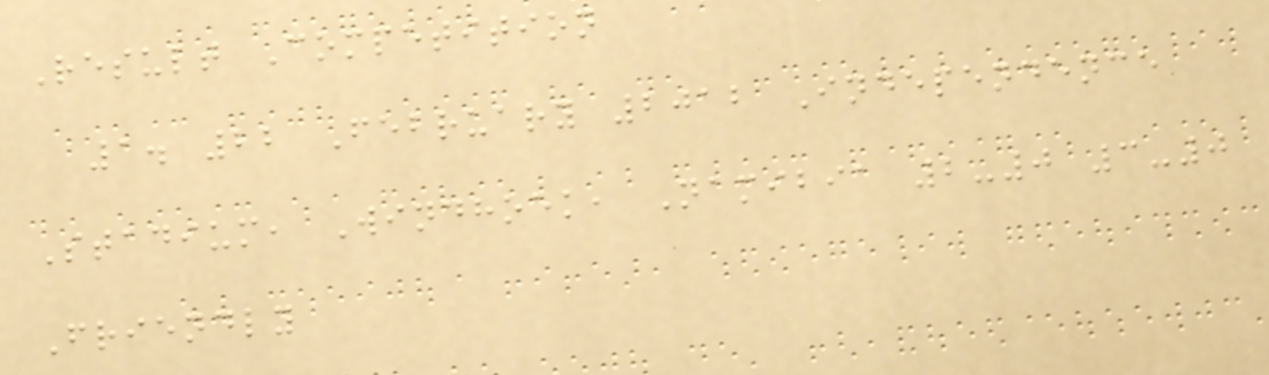Result Competition
1. 22 February 2012 Independence
Stadium, Windhoek, Namibia 2-0 3-0
Friendly
